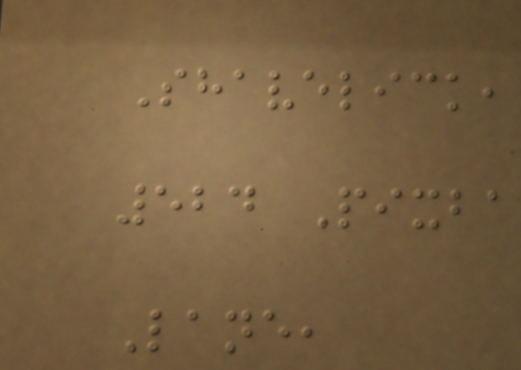Shavelick,
524 Pixba
Lane,
